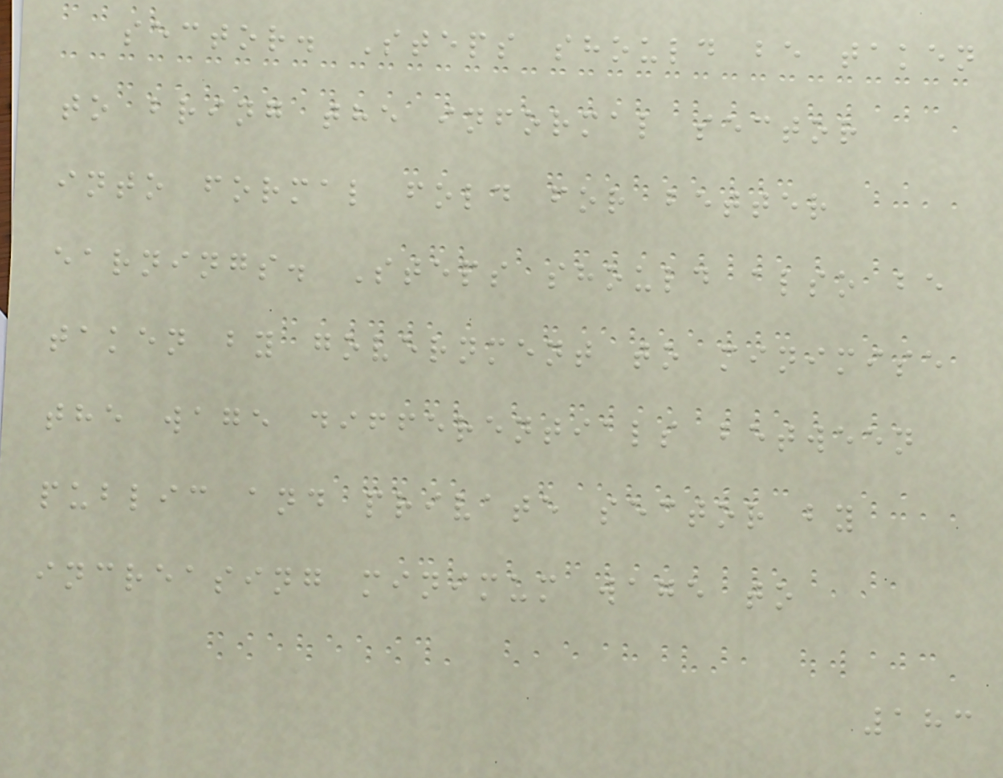sector. Steps should be taken
to bring the informal sector
into formal fold for better
earnings. Steps should also be
taken by government to minimise
the wage differentials between
public and private sector by
increasing minimum wage to
183
